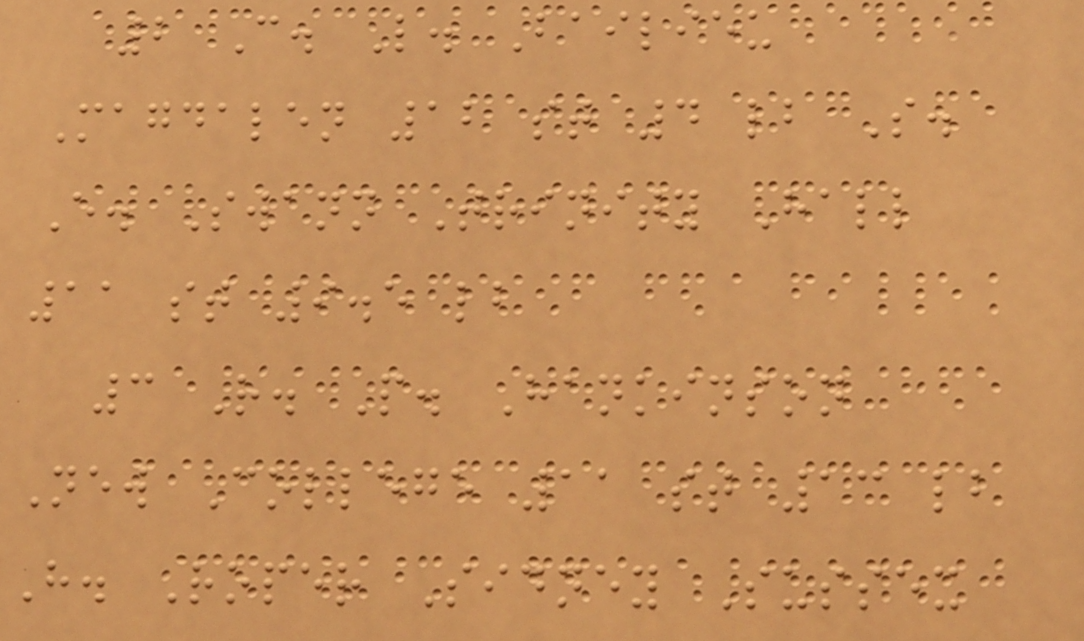2 C. L. Bailieu
Magdalen 12 st 4 lb S.
E. Swann Trinity Hall
11 st 9.5 lb
3 R. P. Hankinson
New College 11 st 13 lb
H. Roper Sidney Sussex
